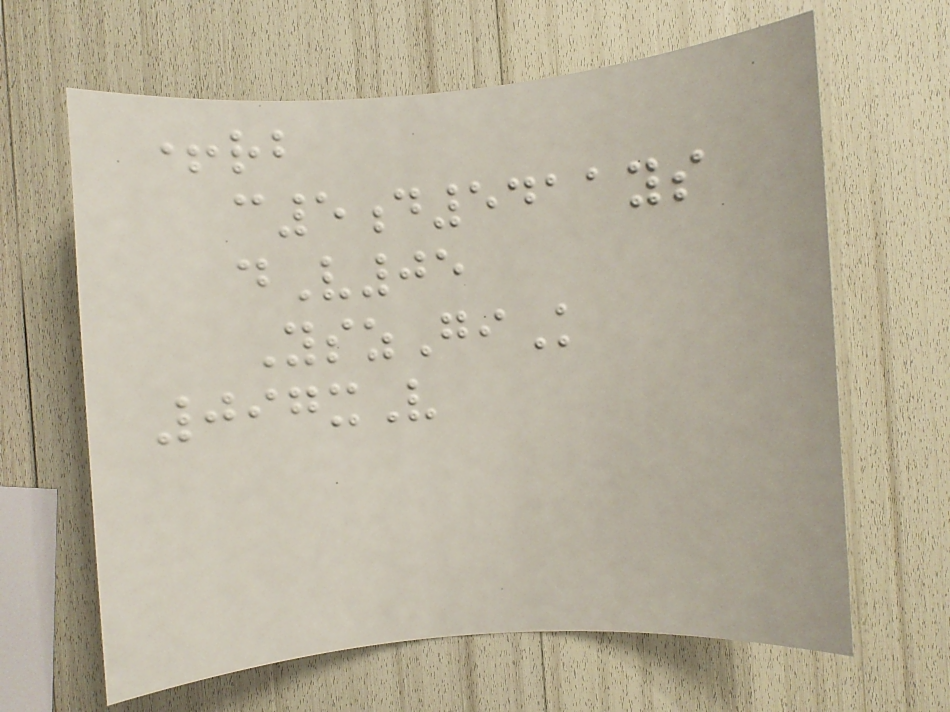+rb
c5d5411ys
dV05
YszGiK
097xV
